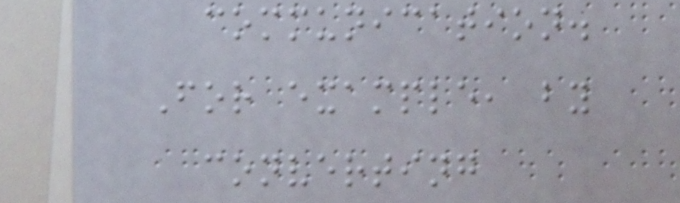communication.
For example, by
converting
